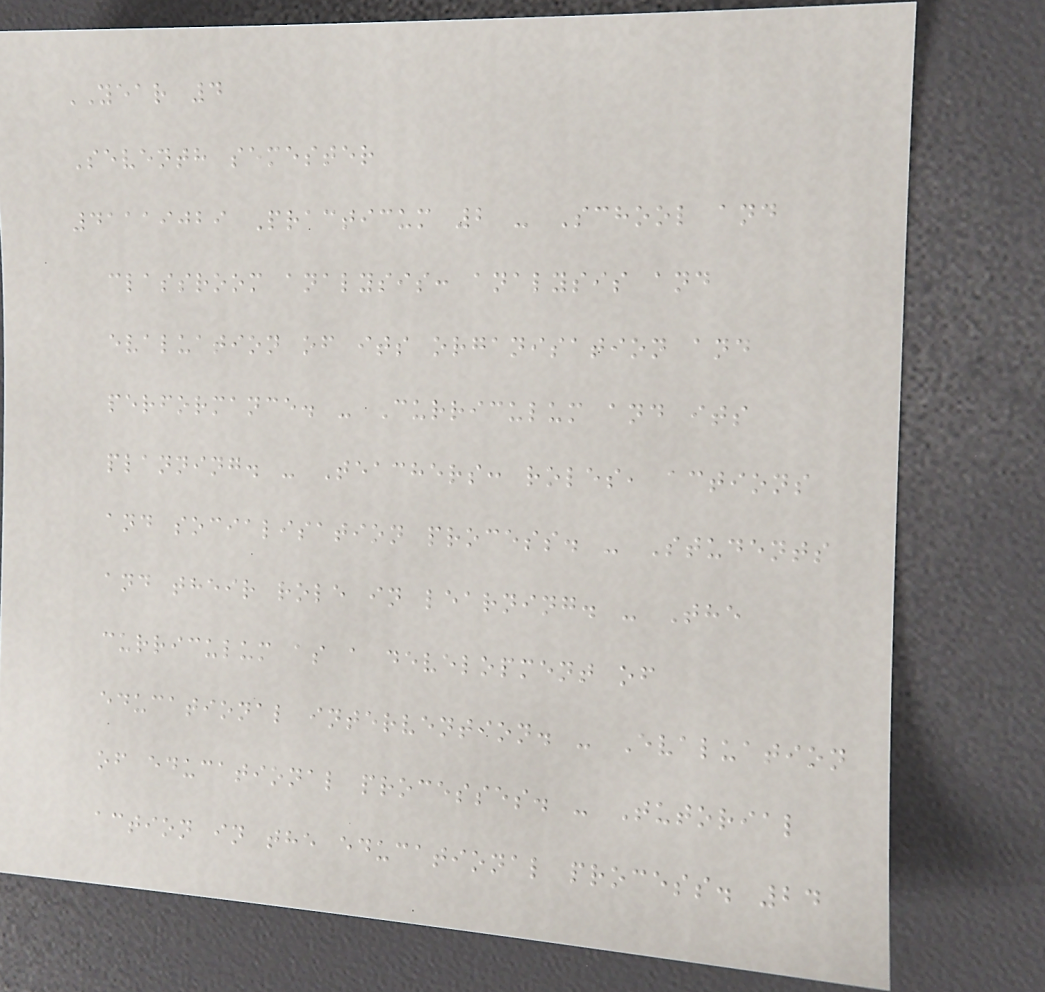YEAR 4
Seventh semester
41119029 Practicum 2 - School and
classroom analysis: analysis and
evaluation of its organisation and
performance. - Curriculum and its
planning. - Teachers: roles, actions
and socialisation process. - Students
and their role in learning. - The
curriculum as a development of
educational intervention. - Evaluation
of educational processes. - Tutorial
action in the educational process. 24
